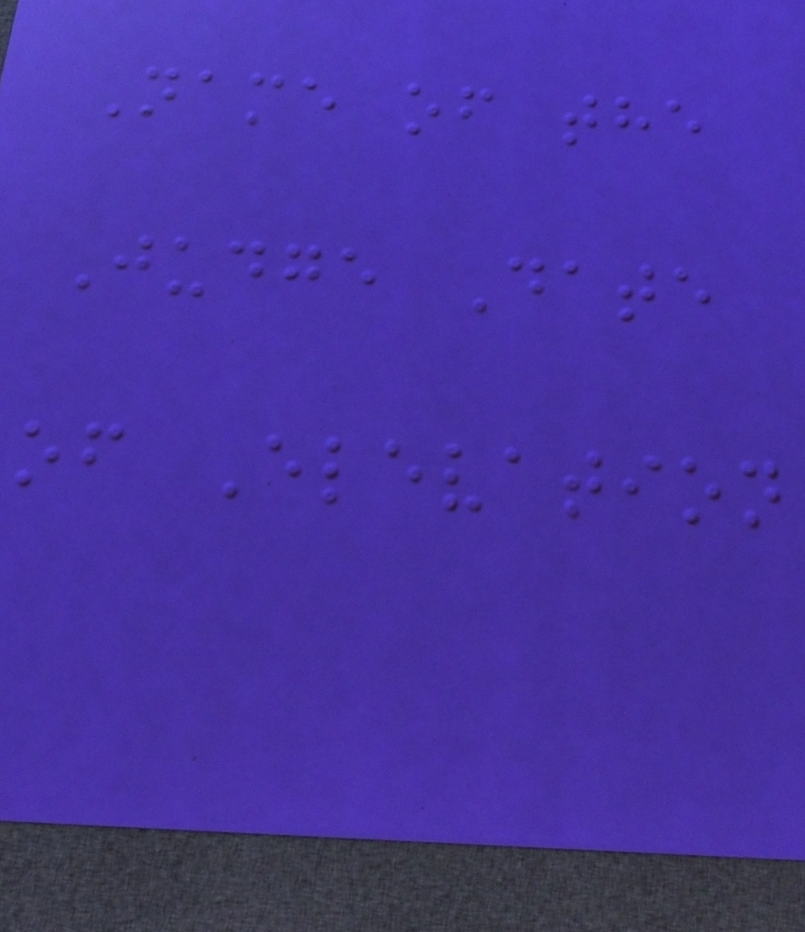Name of the
Judge Date
of Elevation
